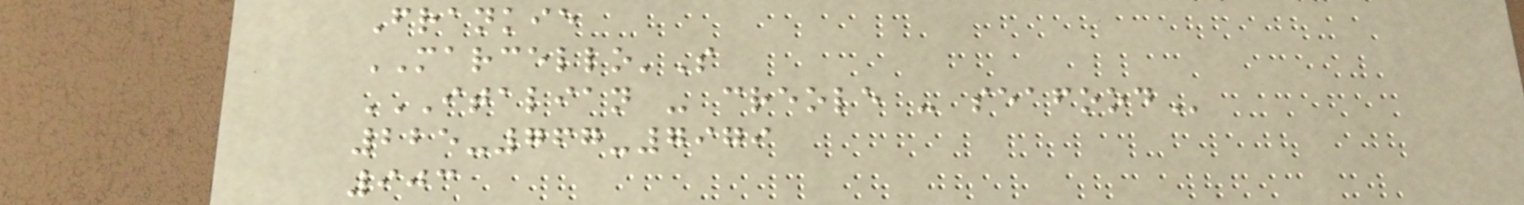Frankie
MARCELLO'S
ITALIAN - CREOLE - SEAFOOD
225-767-7979
903
